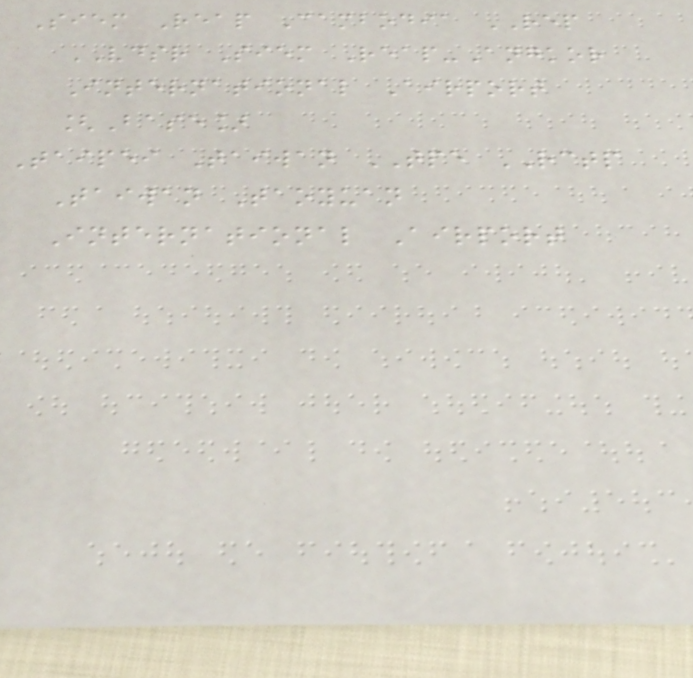Siem Reap Cambodia REP
VDSR Siem Reap-Angkor
International Airport
[Base]
Taipei Taiwan TPE RCTP
Taiwan Taoyuan
International Airport
